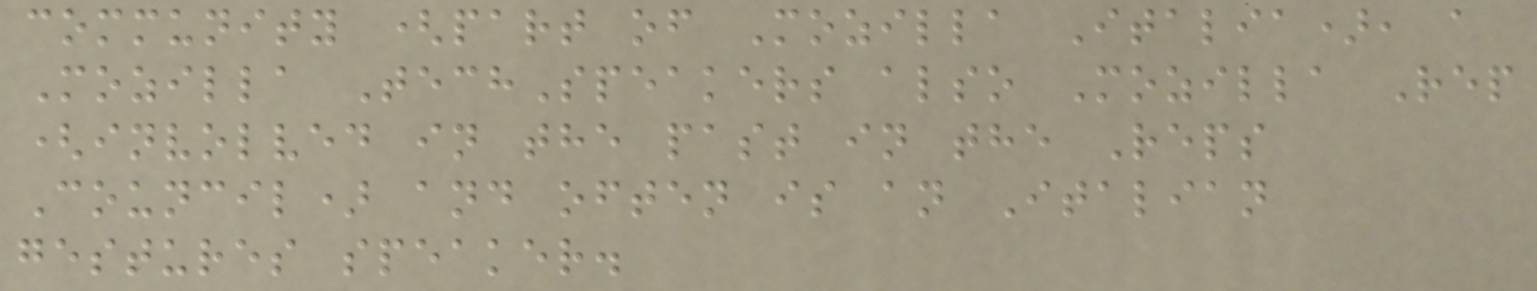community (part of Mozilla Italia), a
Mozilla TechSpeakers also Mozilla Rep
(involved in the past in the Reps
Council) and often is an Italian
gestures speaker.
